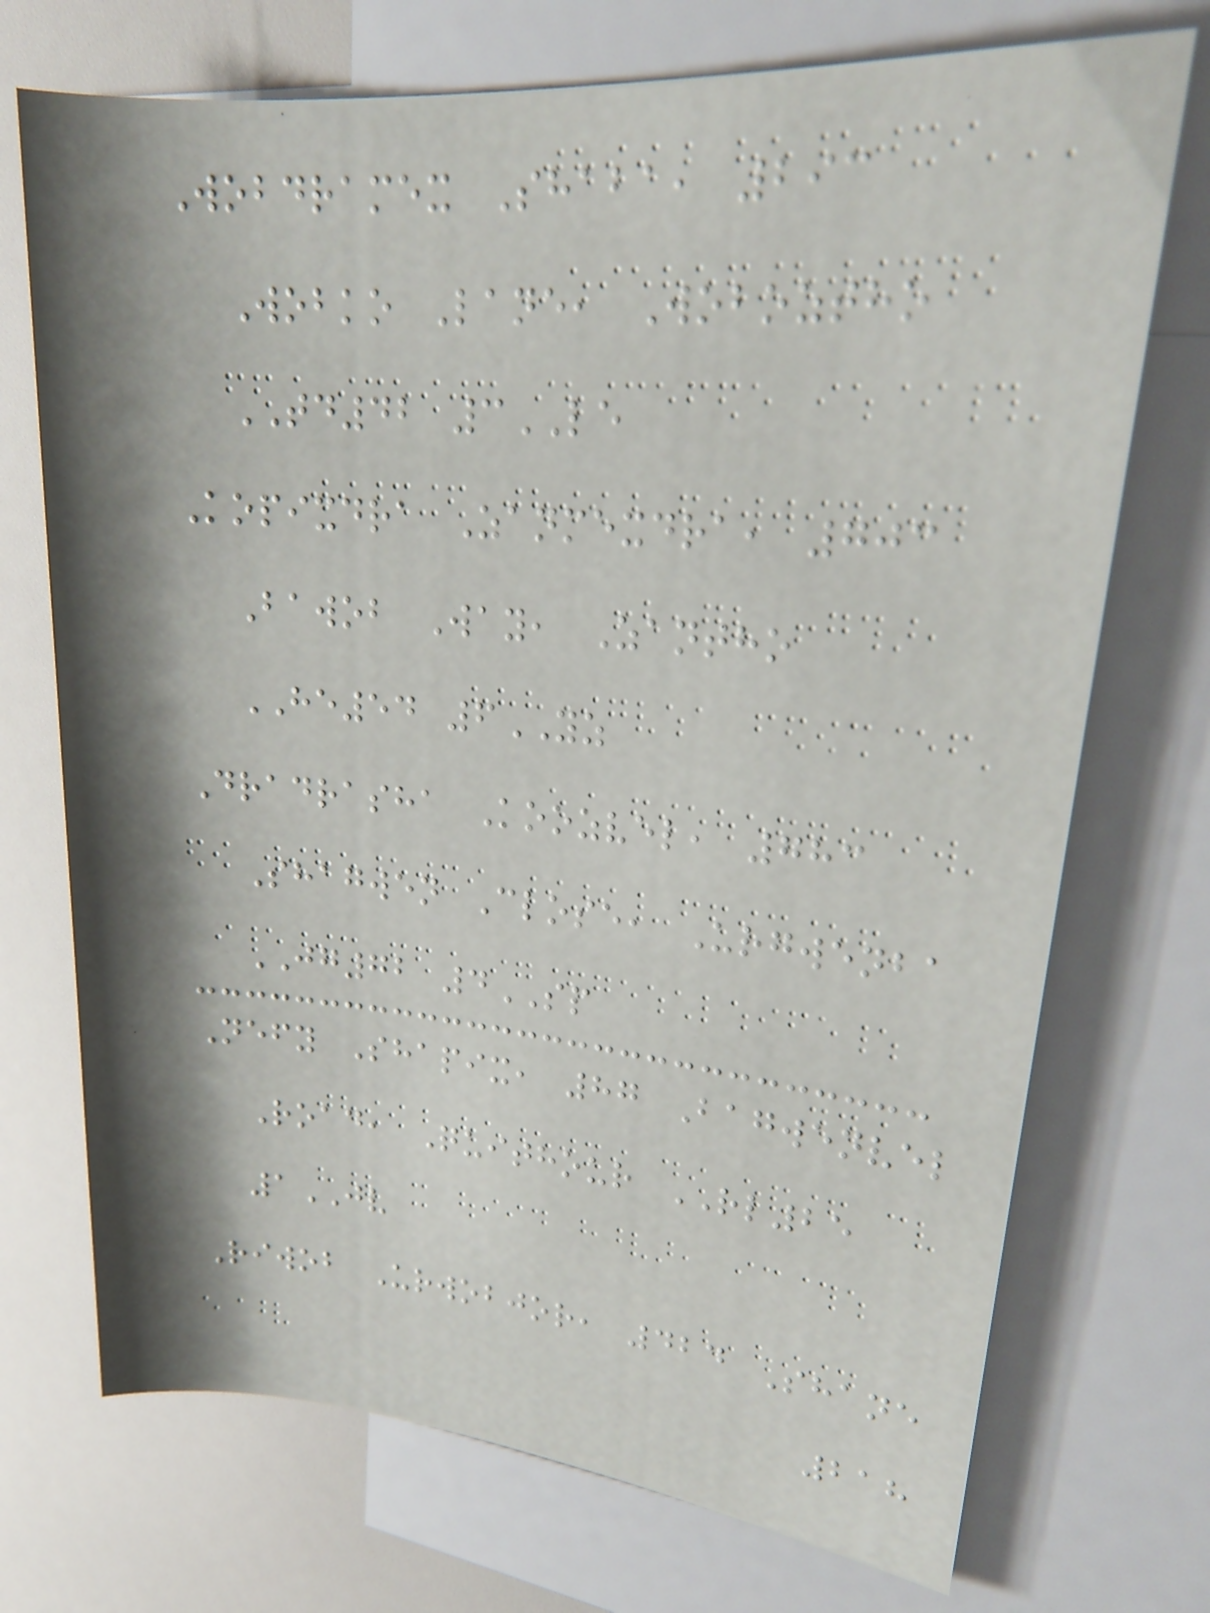Wobdramex Shaba, 293
Wobko Lane, Woboztho
TD42 3LE
Kopixdra Zanmexdra, 703
Bawob Way, Zantho
HE54 6YZ
Dradrasha Koozvel, 783
Shagwen Close, Urgwenba
JG72 4SP
Nefy Shapix, 87 Bagwenvel
Road, Quithour RL25
1JV
Riwob Urwobjor, 424 Shane
218
